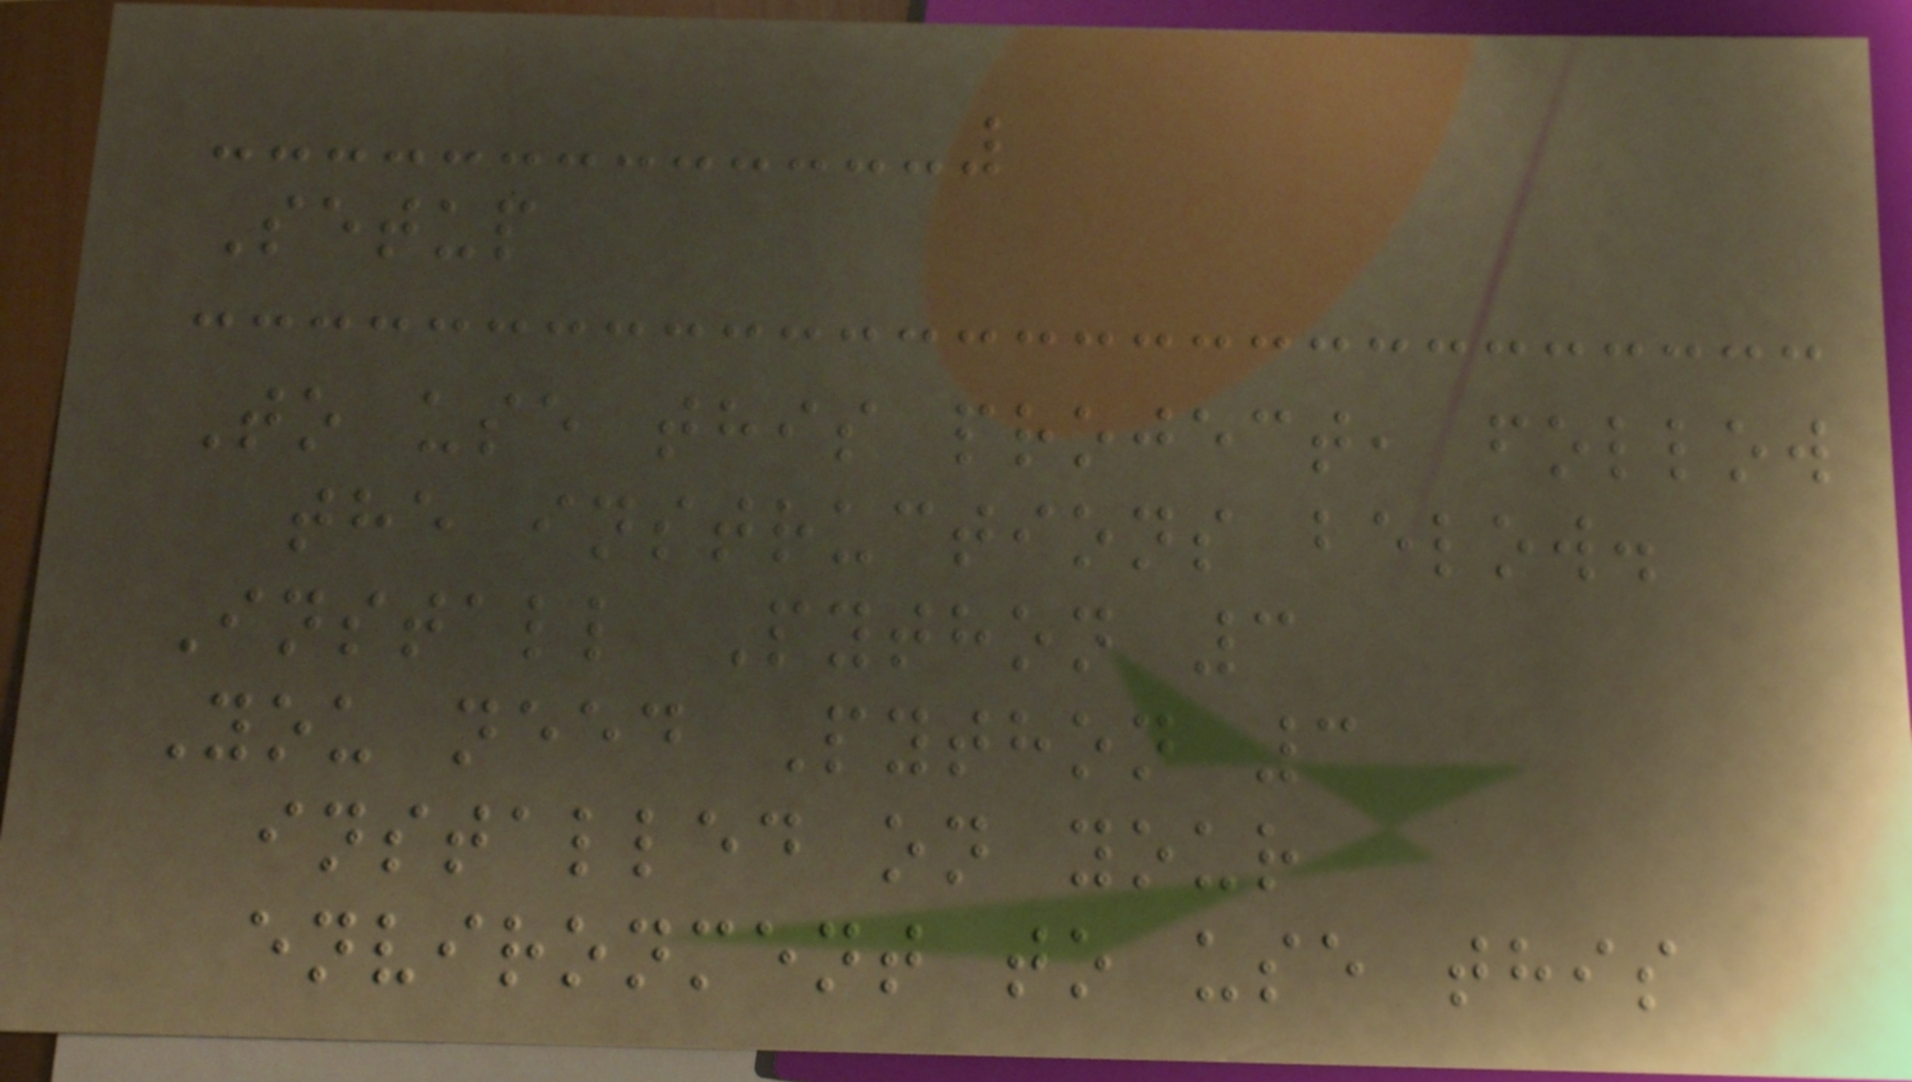Setup
To use this project, follow
the instructions below.
Install Python 3
You need Python 3
installed on your
environment to use this
